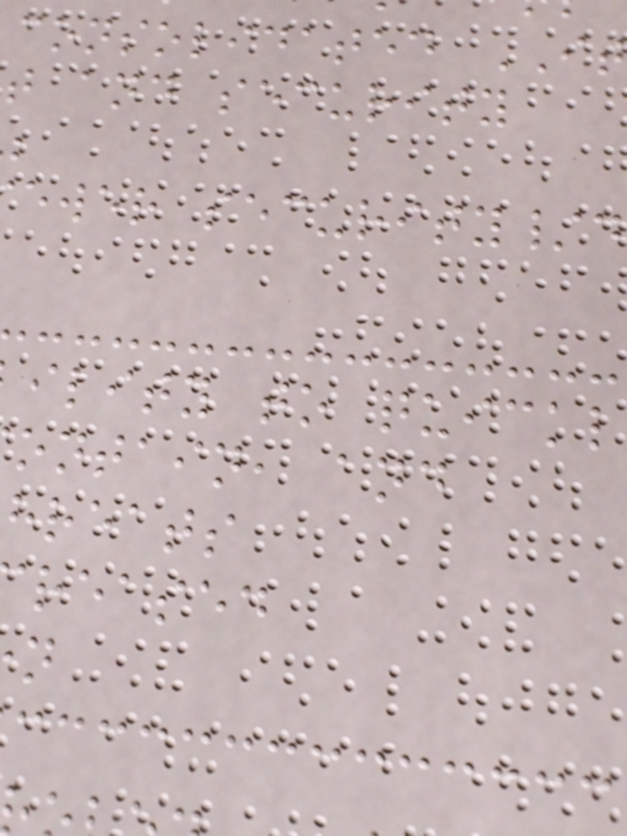consolidated IT
t and security
ewer security/d
ility to quickl
ontain, and
hreats
reased
